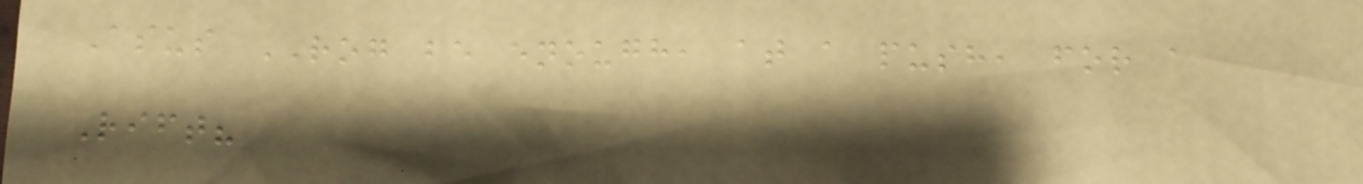Asus ROG be enough, at a push, for a
Rift?
